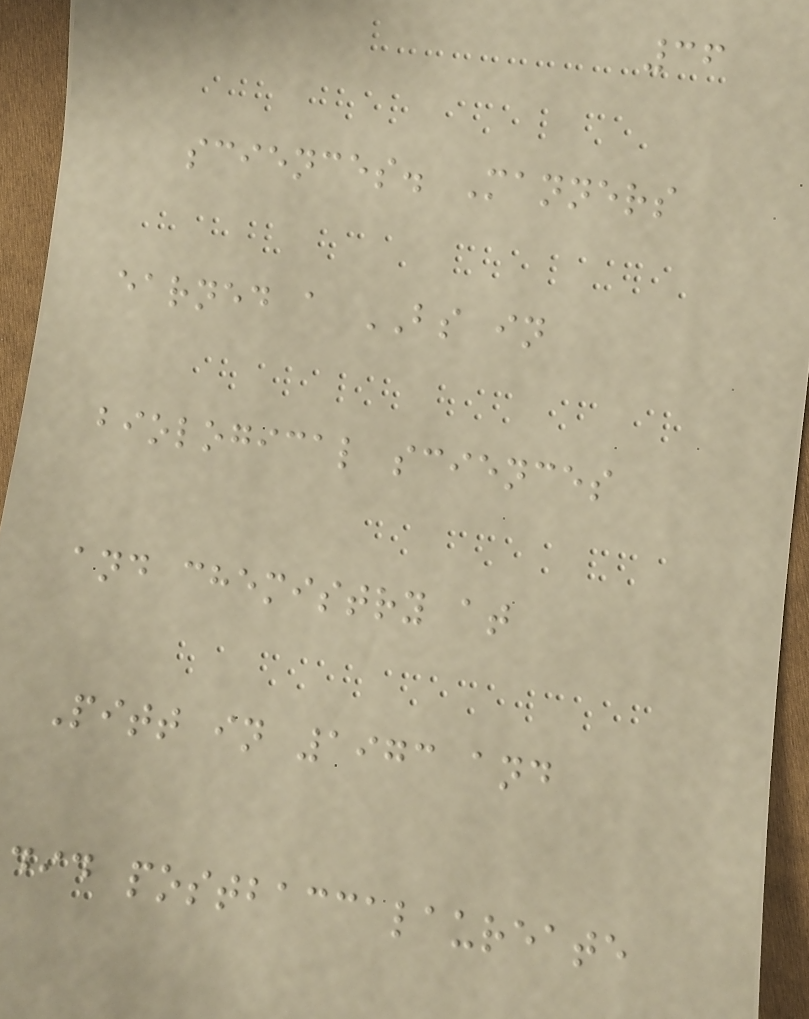36
sciences. Manners
earned a BS in
biological sciences
and chemistry at
Pitt in 1973 and
did postbaccalaureate
